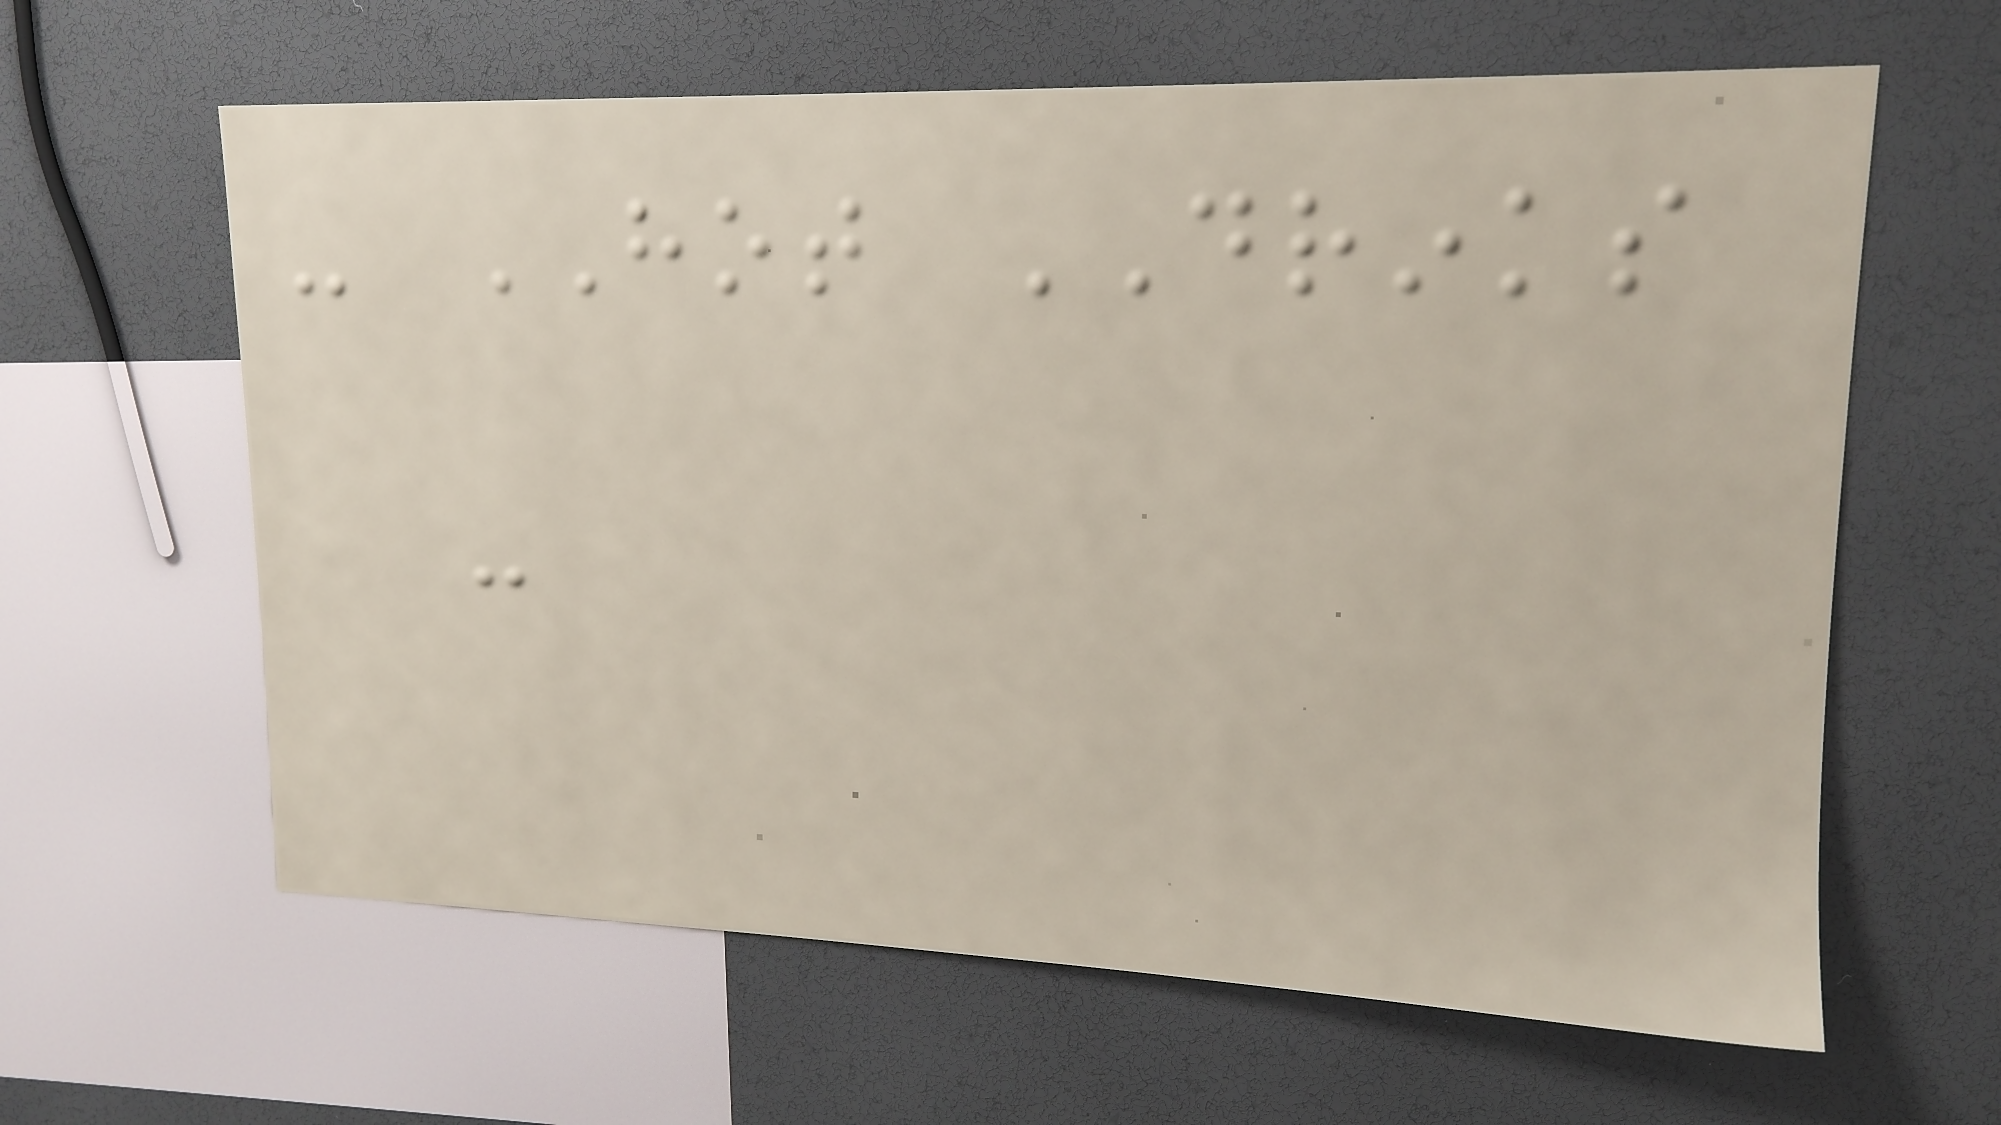- HOT DRINKS
-
